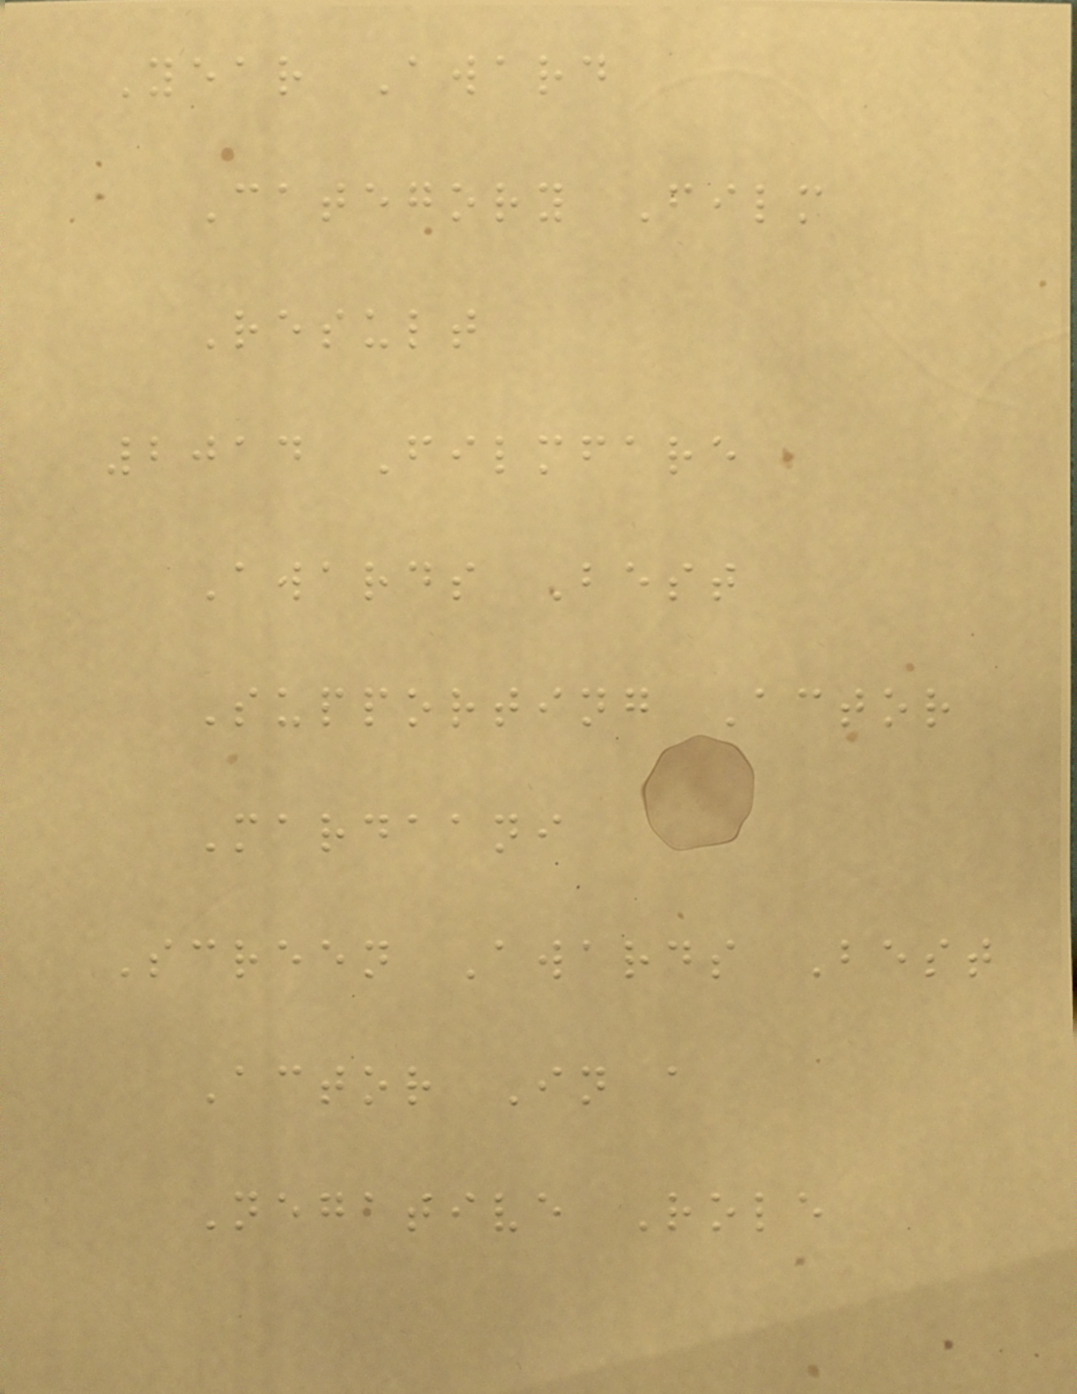Year Award
Category Film
Result
2014 Filmfare
Awards Best
Supporting Actor
Mardaani
Screen Awards Best
Actor In a
Negative Role
